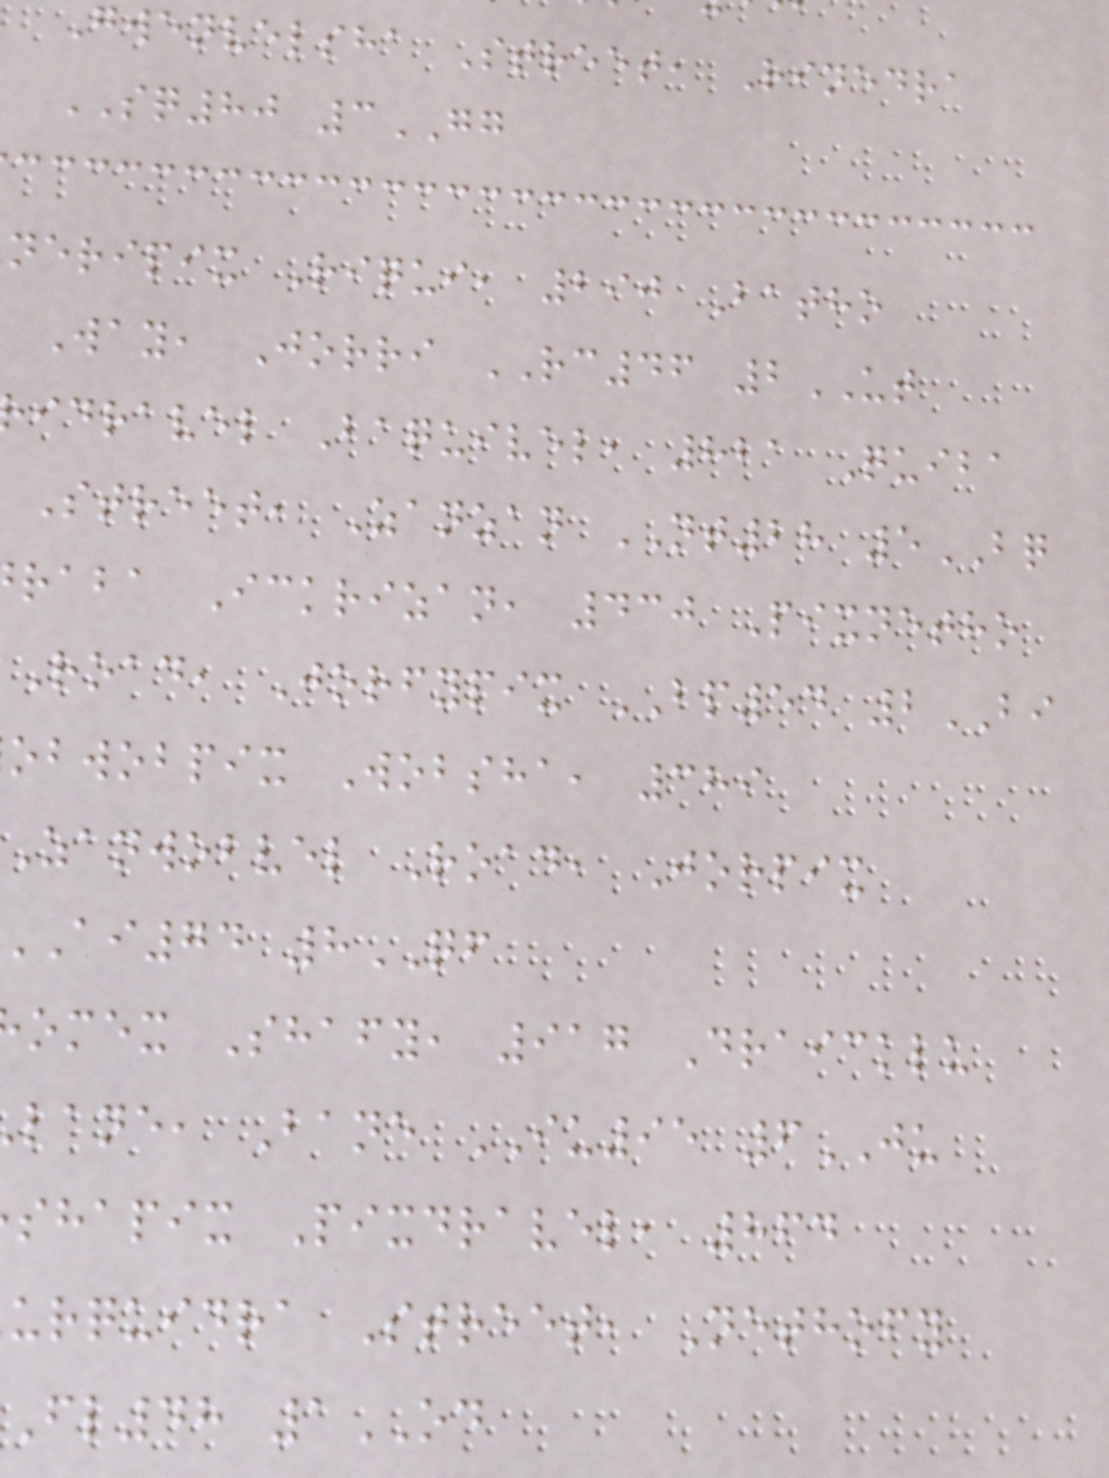Gwenvelsha Street, Rinedra
SQ80 3GG
neripix Riqui, 290 Batho
Way, Jorri RC46 2UT
idravel Baquivel, 821 Quiba
Street, Zanzan NT28 5BQ
raba Ickrizan, 430 Pixnetho
Road, Jorfypix BP54 2BI
obwobpix Wobsha, 389
Zanwobvel Road, Jorpix
ai74 8QF
omex Shafy, 917 Draicklu
lane, Bane IU95 6JU
shapix Pixdravel, 864
urquidra Street, Nethofy
fl48 1OD
